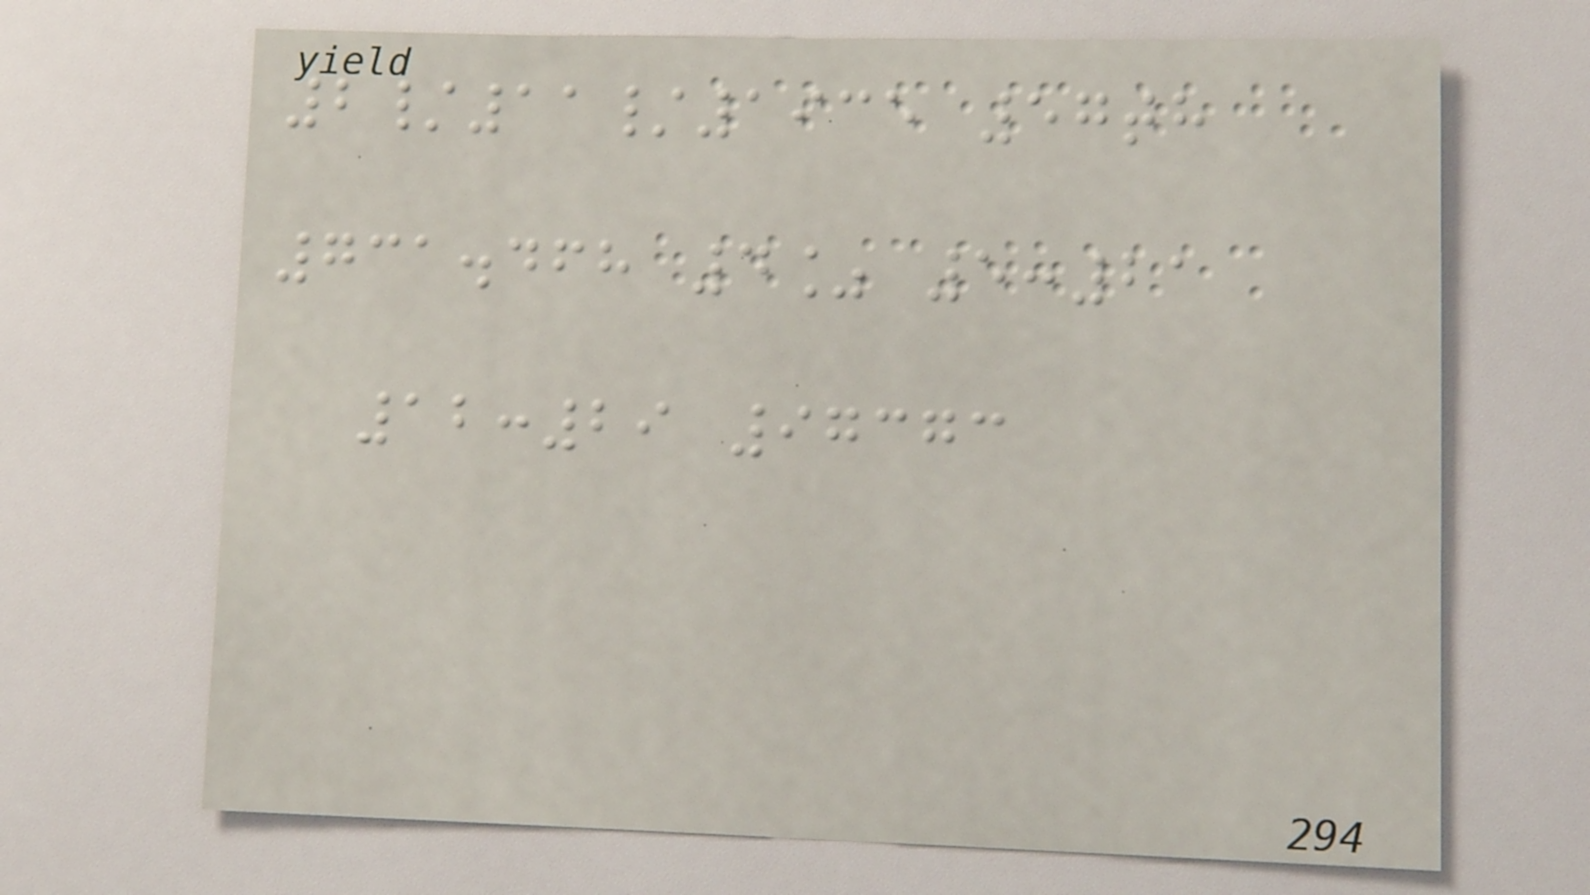2/11/1935 57th
731.468 4% 5:21
12:29 97373
